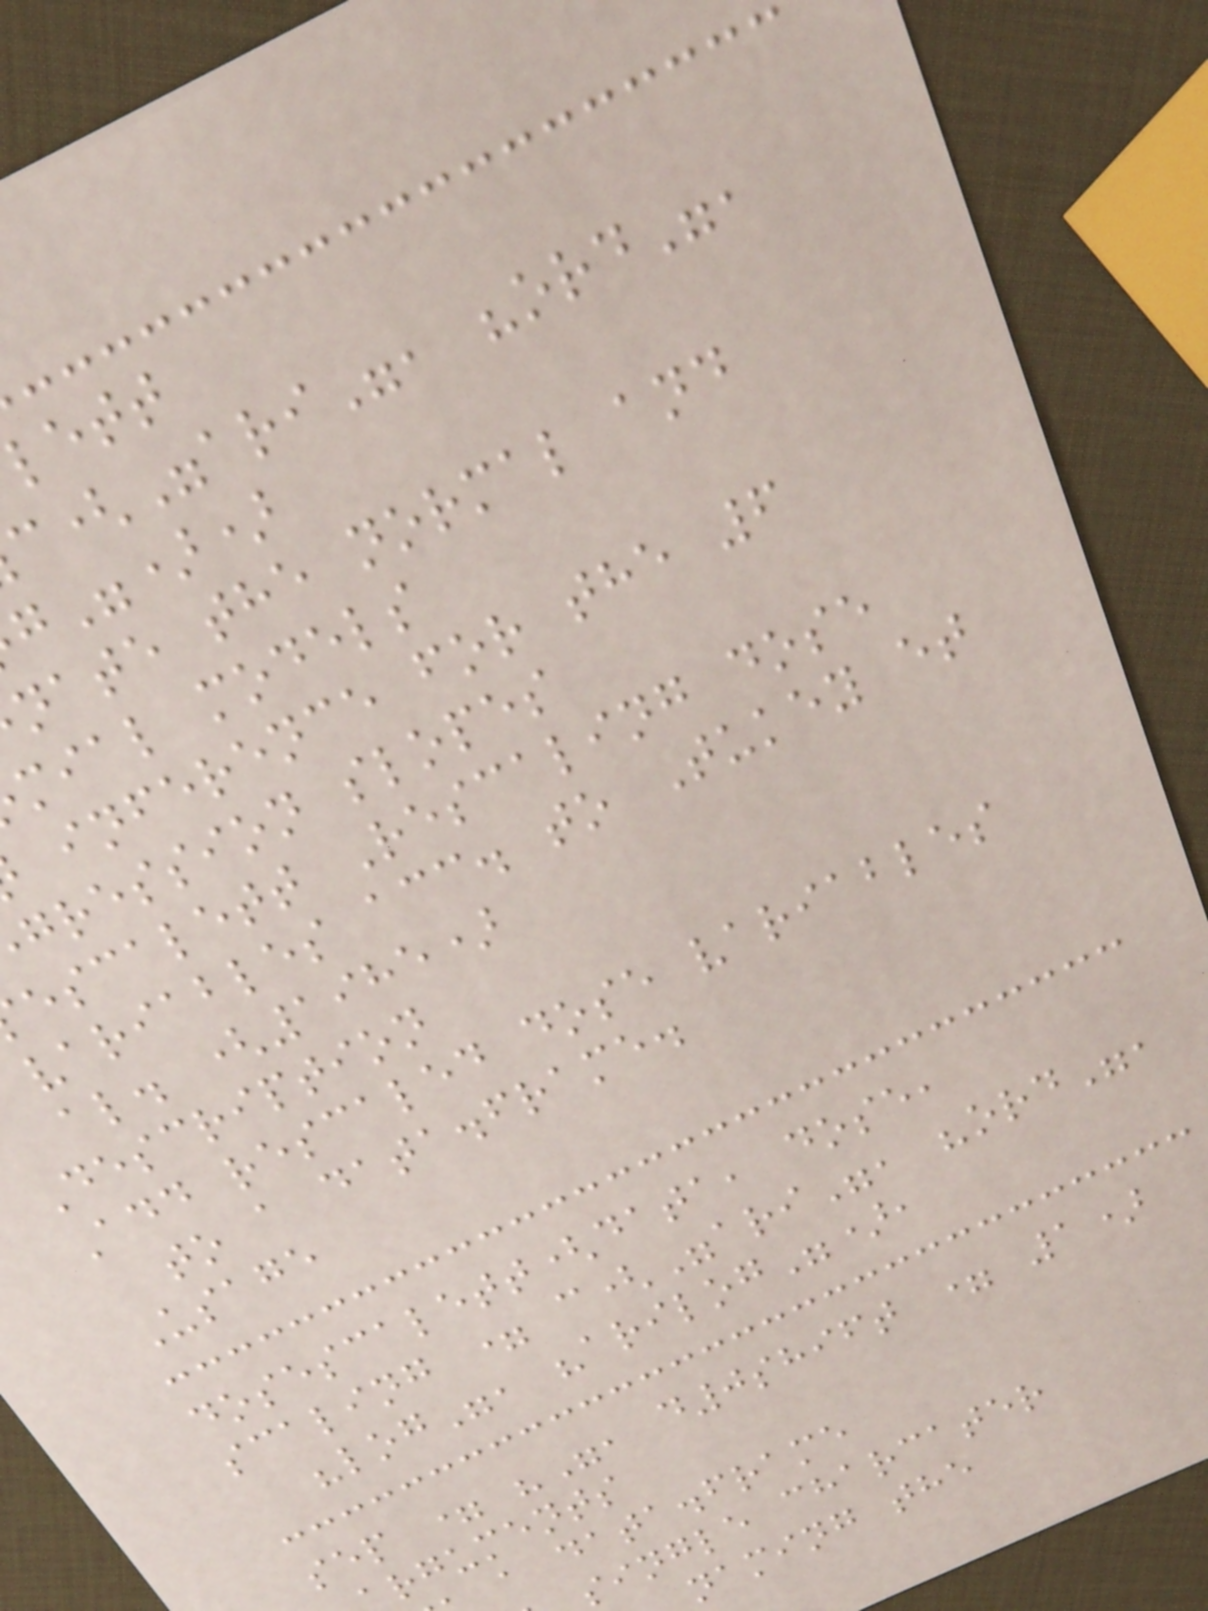lett
c("ari", "ord",
g"))
nate the normal and
mial models
inference for the 6
gression slopes
escalett Rescaling dose
variables acc. to Tukey et
al. (1985)
Description
Add rescaled dose variables
to a data.frame.
Usage
dosescalett(data, dose,
scaling = c("ari", "ord",
"log", "arilog"),
sep = "", d0shift = 1)
rguments
a data.frame
single charcater
naming the
